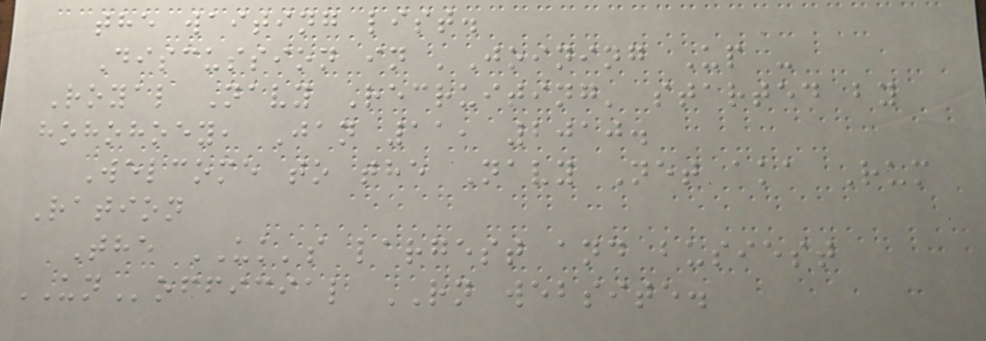the waiting list.
Discussion in 'Joining Up -
Royal Navy Recruiting' started by
hohohoey, Jan 11, 2010.
Welcome to the Navy Net aka Rum
Ration
The UK's largest and busiest
UNofficial RN website.
